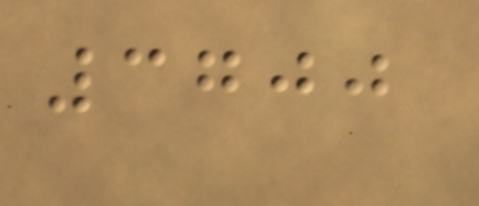3700
